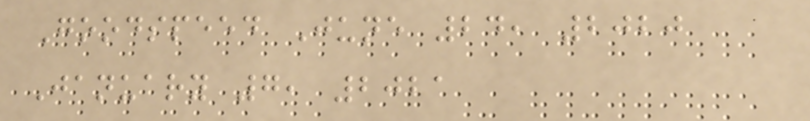Goodspeed June 24, 2020
January 7, 2021
